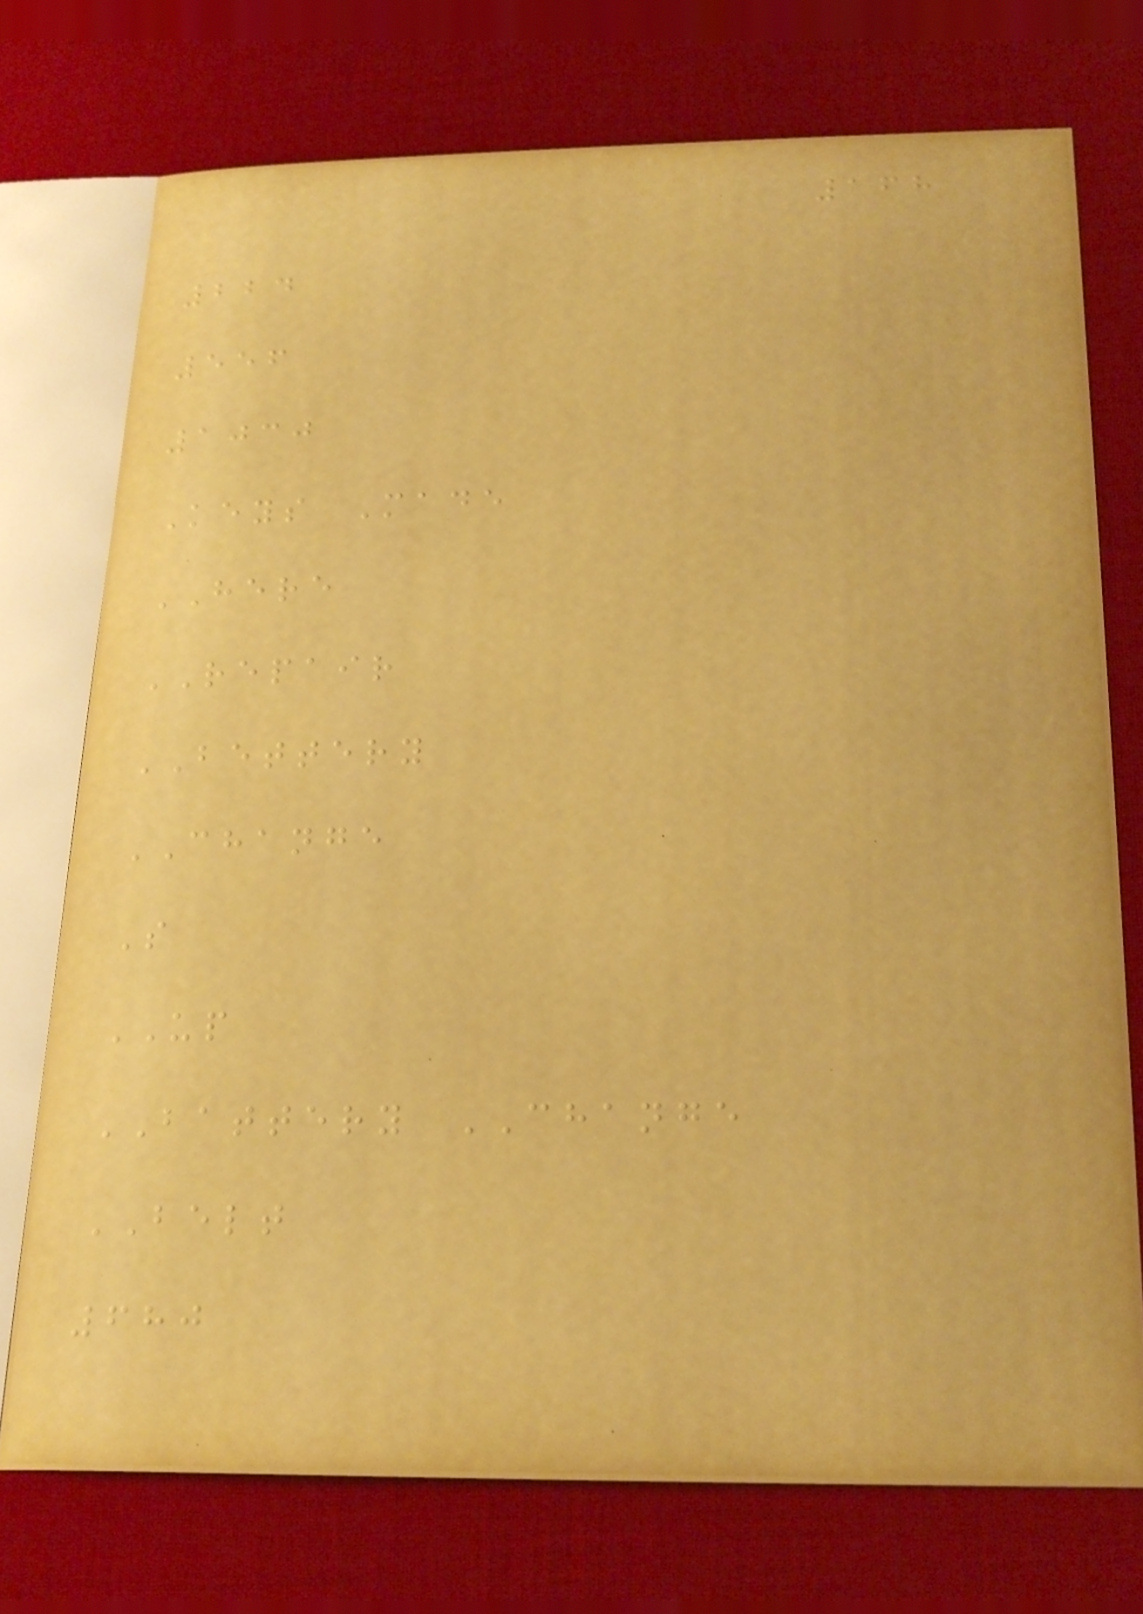168
224
556
1030
Keys Made
HERE
REPAIR
BETTERY
CHANGE
S
UP
BATTERY CHANGE
BELT
680
